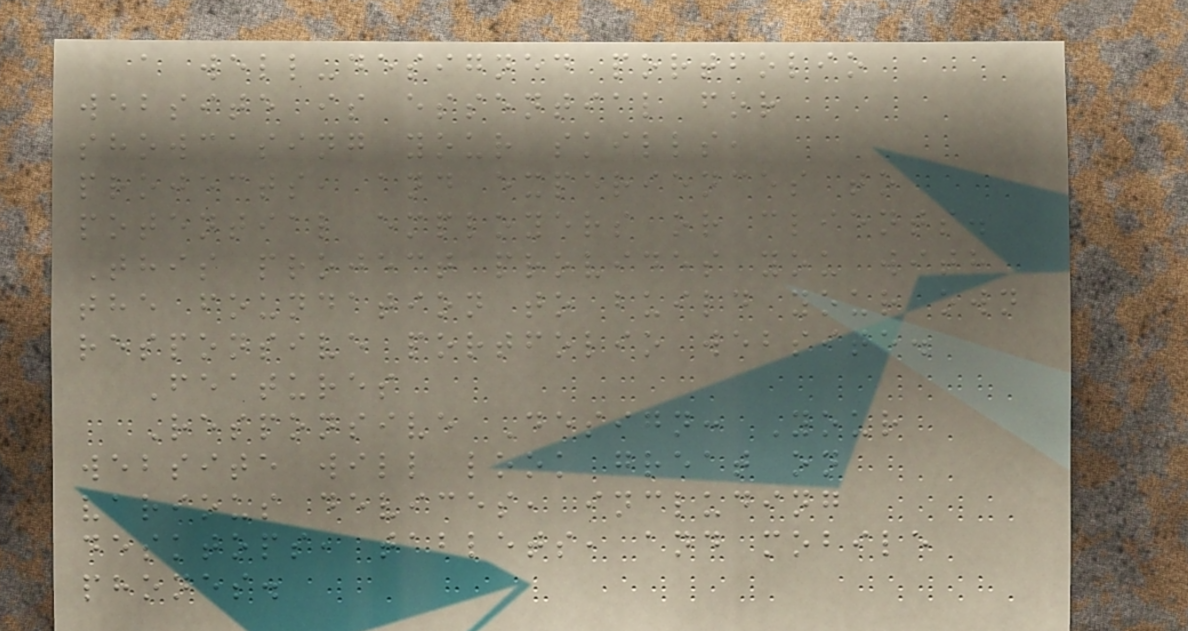a well-designed portfolio
website is essential for
showcasing your skills,
projects, and experiences to
potential employers or clients.
This project provides you with
the foundation to build your own
responsive portfolio website.
Features
Responsive Design: Your
website will look great on
various devices, including
desktops, tablets, and mobile
phones.
